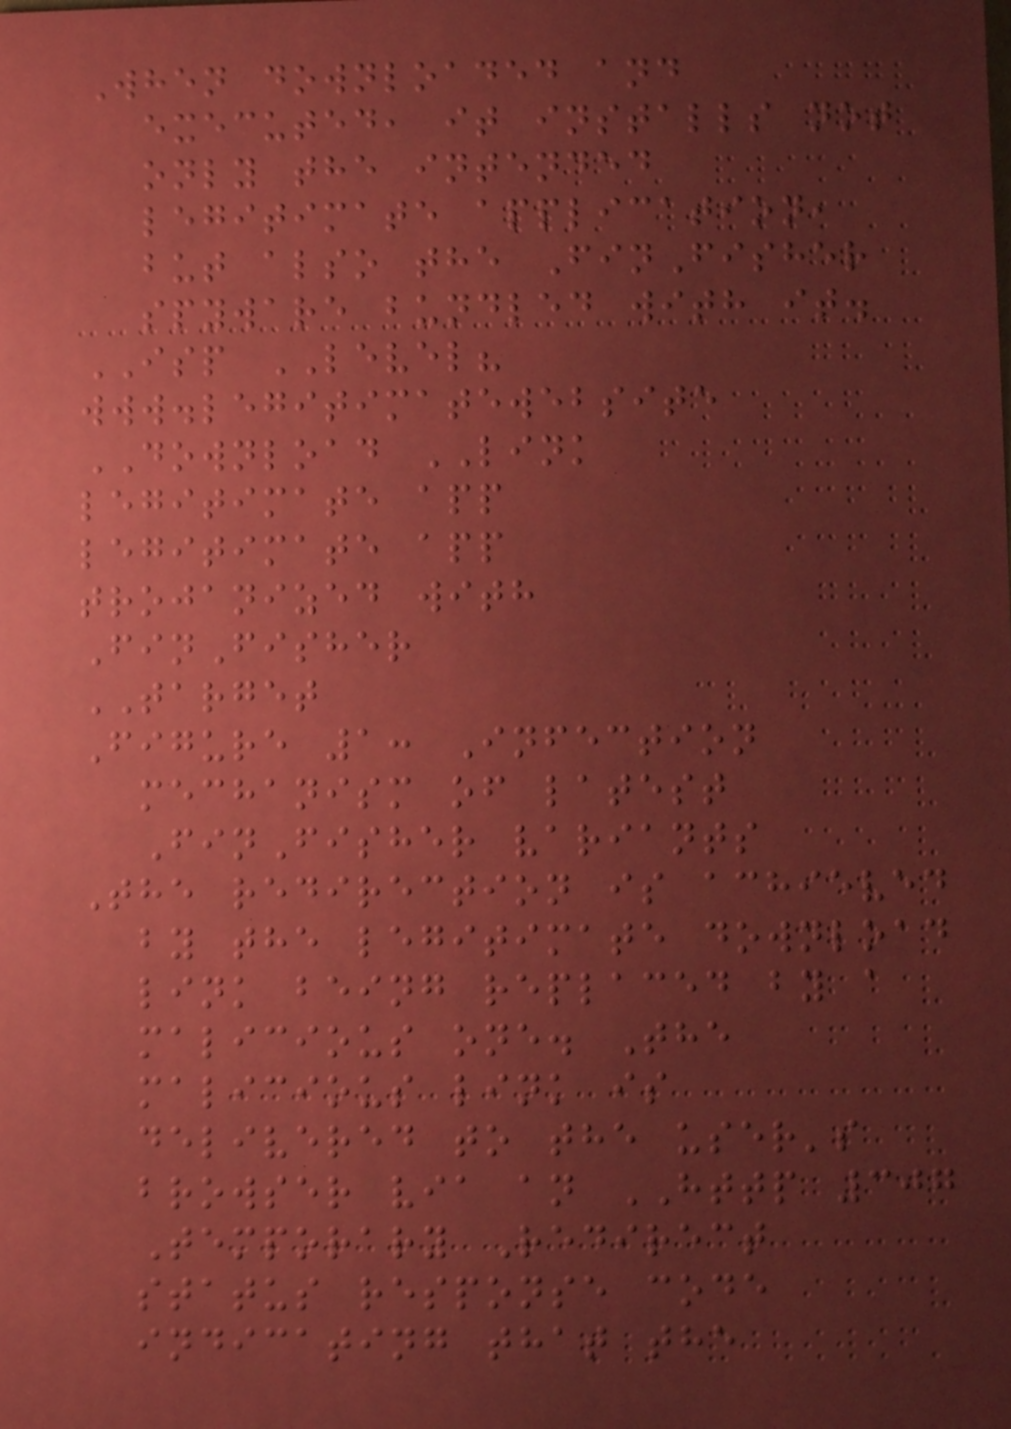When downloaded and
executed, it installs not
only the intended
legitimate application,
but also the FinFisher
spyware bundled with it.
ISP LEVEL?
www.legitimatewebsite
DOWNLOAD LINK
legitimate app
legitimate app
trojanized with
FinFisher
TARGET
Figure 1: Infection
mechanism of latest
FinFisher variants
The redirection is achieved
by the legitimate download
link being replaced by a
malicious one. The
malicious link is
delivered to the user's
browser via an HTTP 307
Temporary Redirect
status response code
indicating that the
